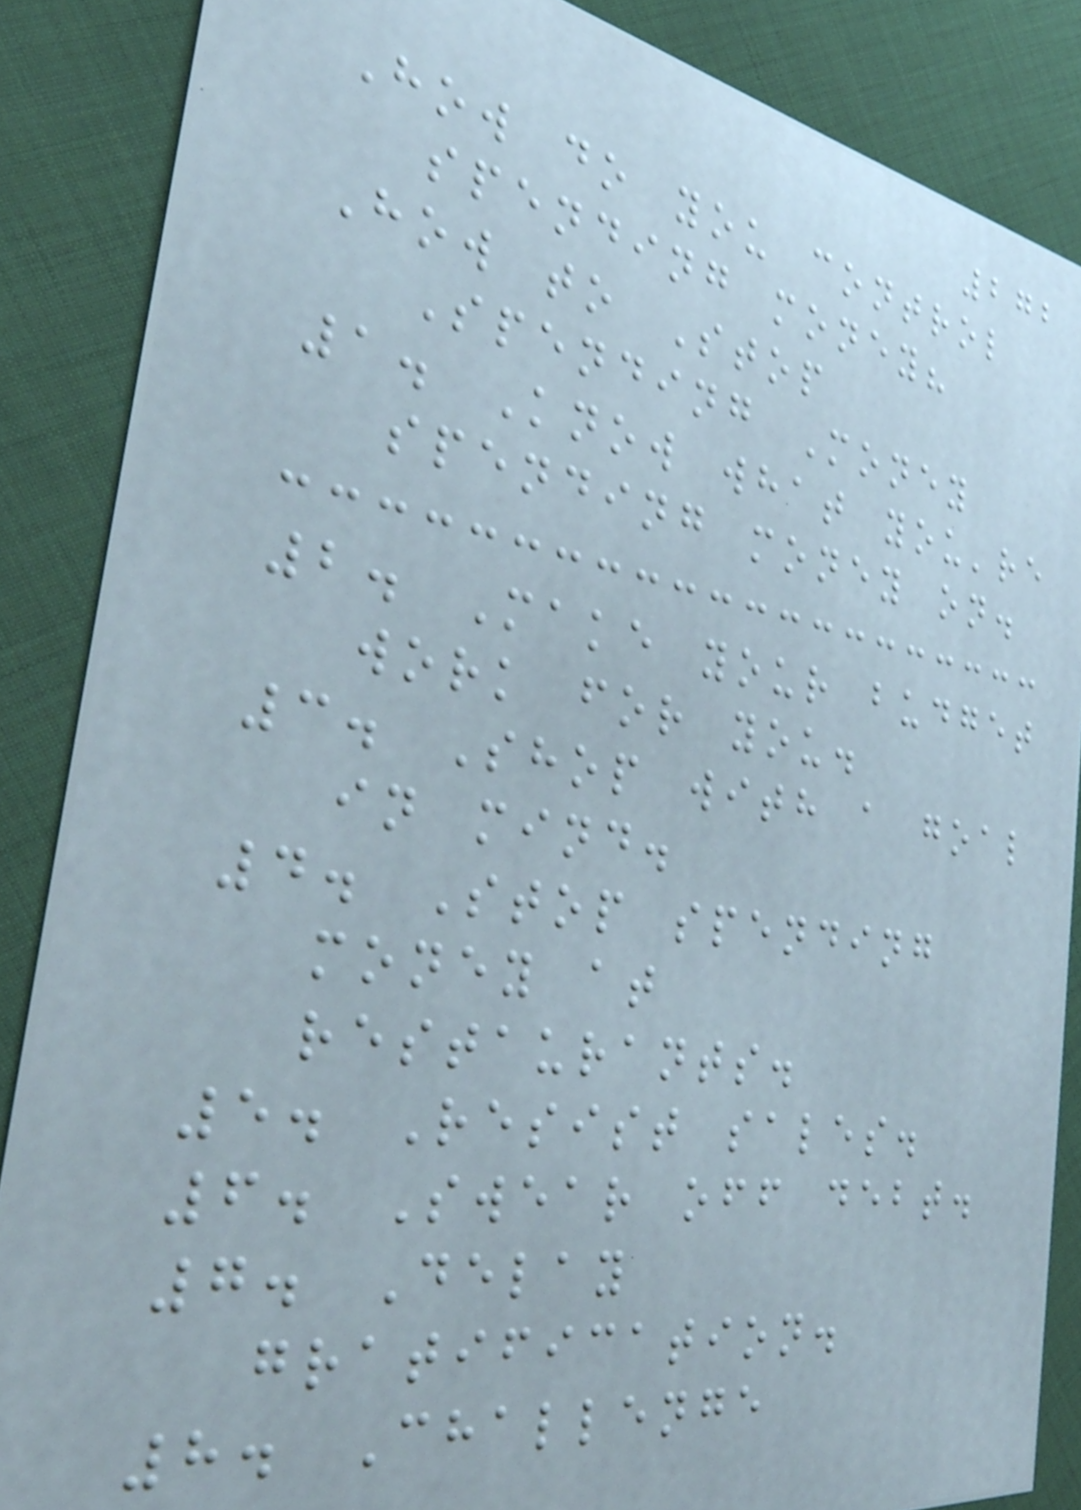272
How do you control
spending money?
How to Stop
Spending Money
1. Know what you're
spending money on.
2. Make your budget
work for you.
3. Shop with a goal
in mind.
4. Stop spending
money at
restaurants.
5. Resist sales.
6. Swear off debt.
7. Delay
gratification.
8. Challenge
